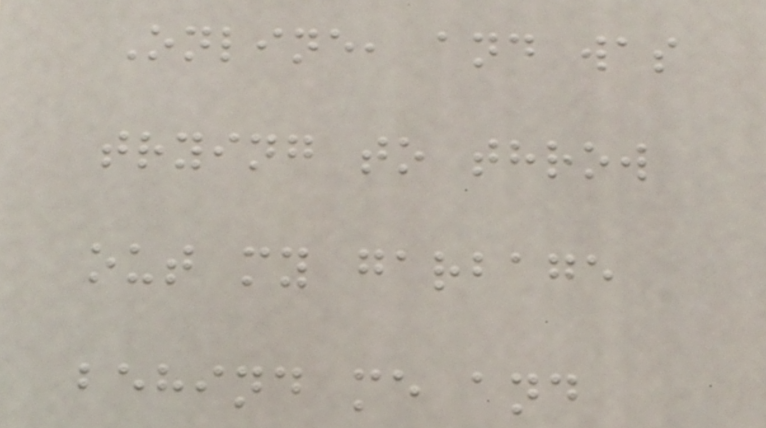Online, and was
trying to throw
out my garbage
behind me and
